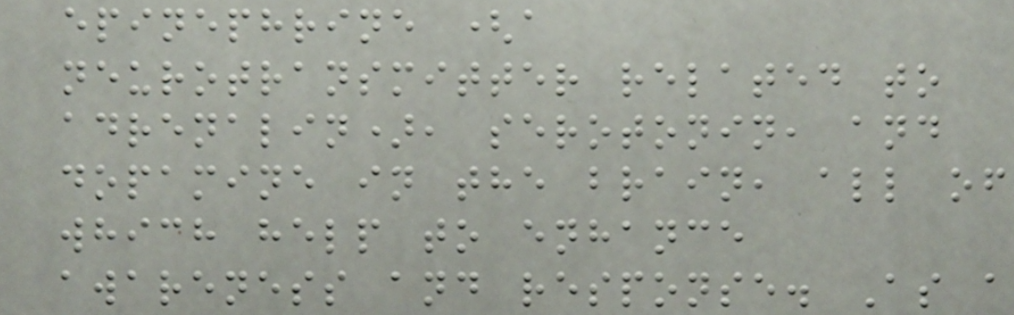epinephrine (a
neurotransmitter related to
adrenalin), serotonin, and
dopamine in the brain, all of
which help to enhance
awareness and response. As a
